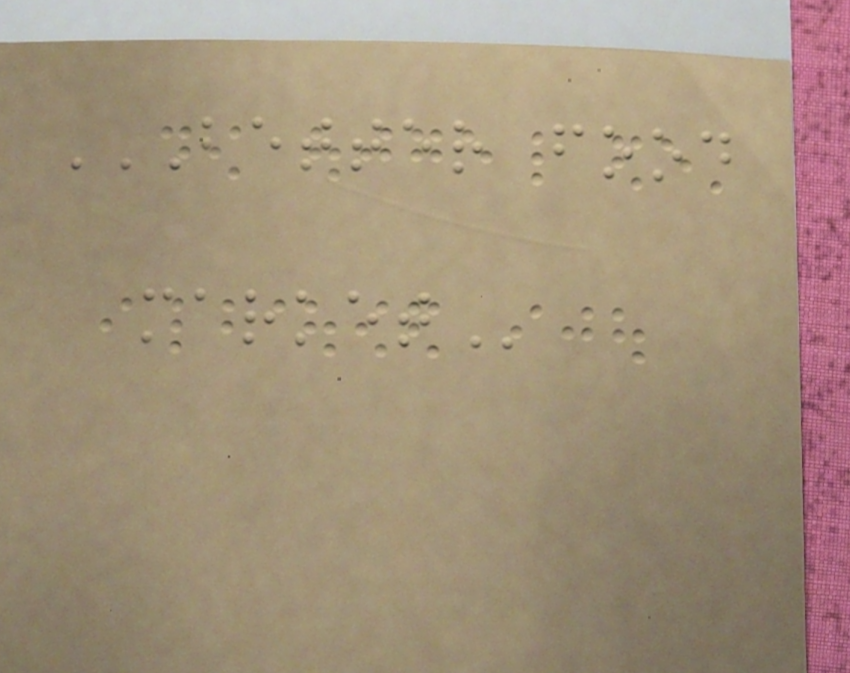BETTER FOOD
MARKET
